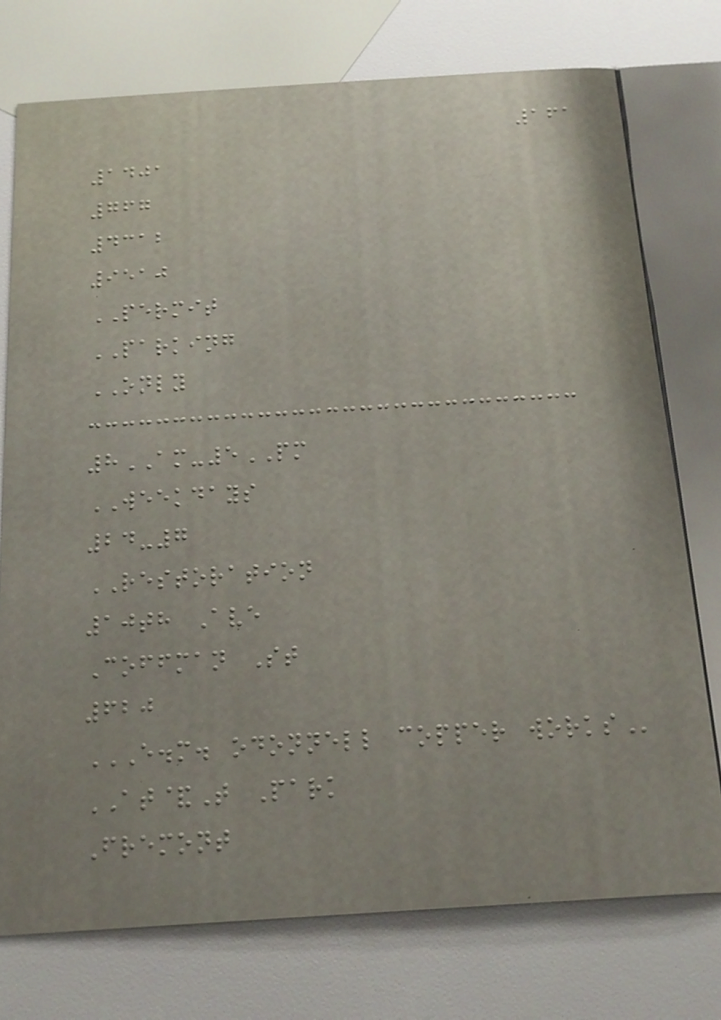161
1401
767
4312
9510
PERMIT
PARKING
ONLY
8AM-5PM
WEEKDAYS
24-7
RESTORATION
10th Ave
Coffman St
620
E.M. ODONNELL COPPER WORKS
AT&T Park
Fremont
